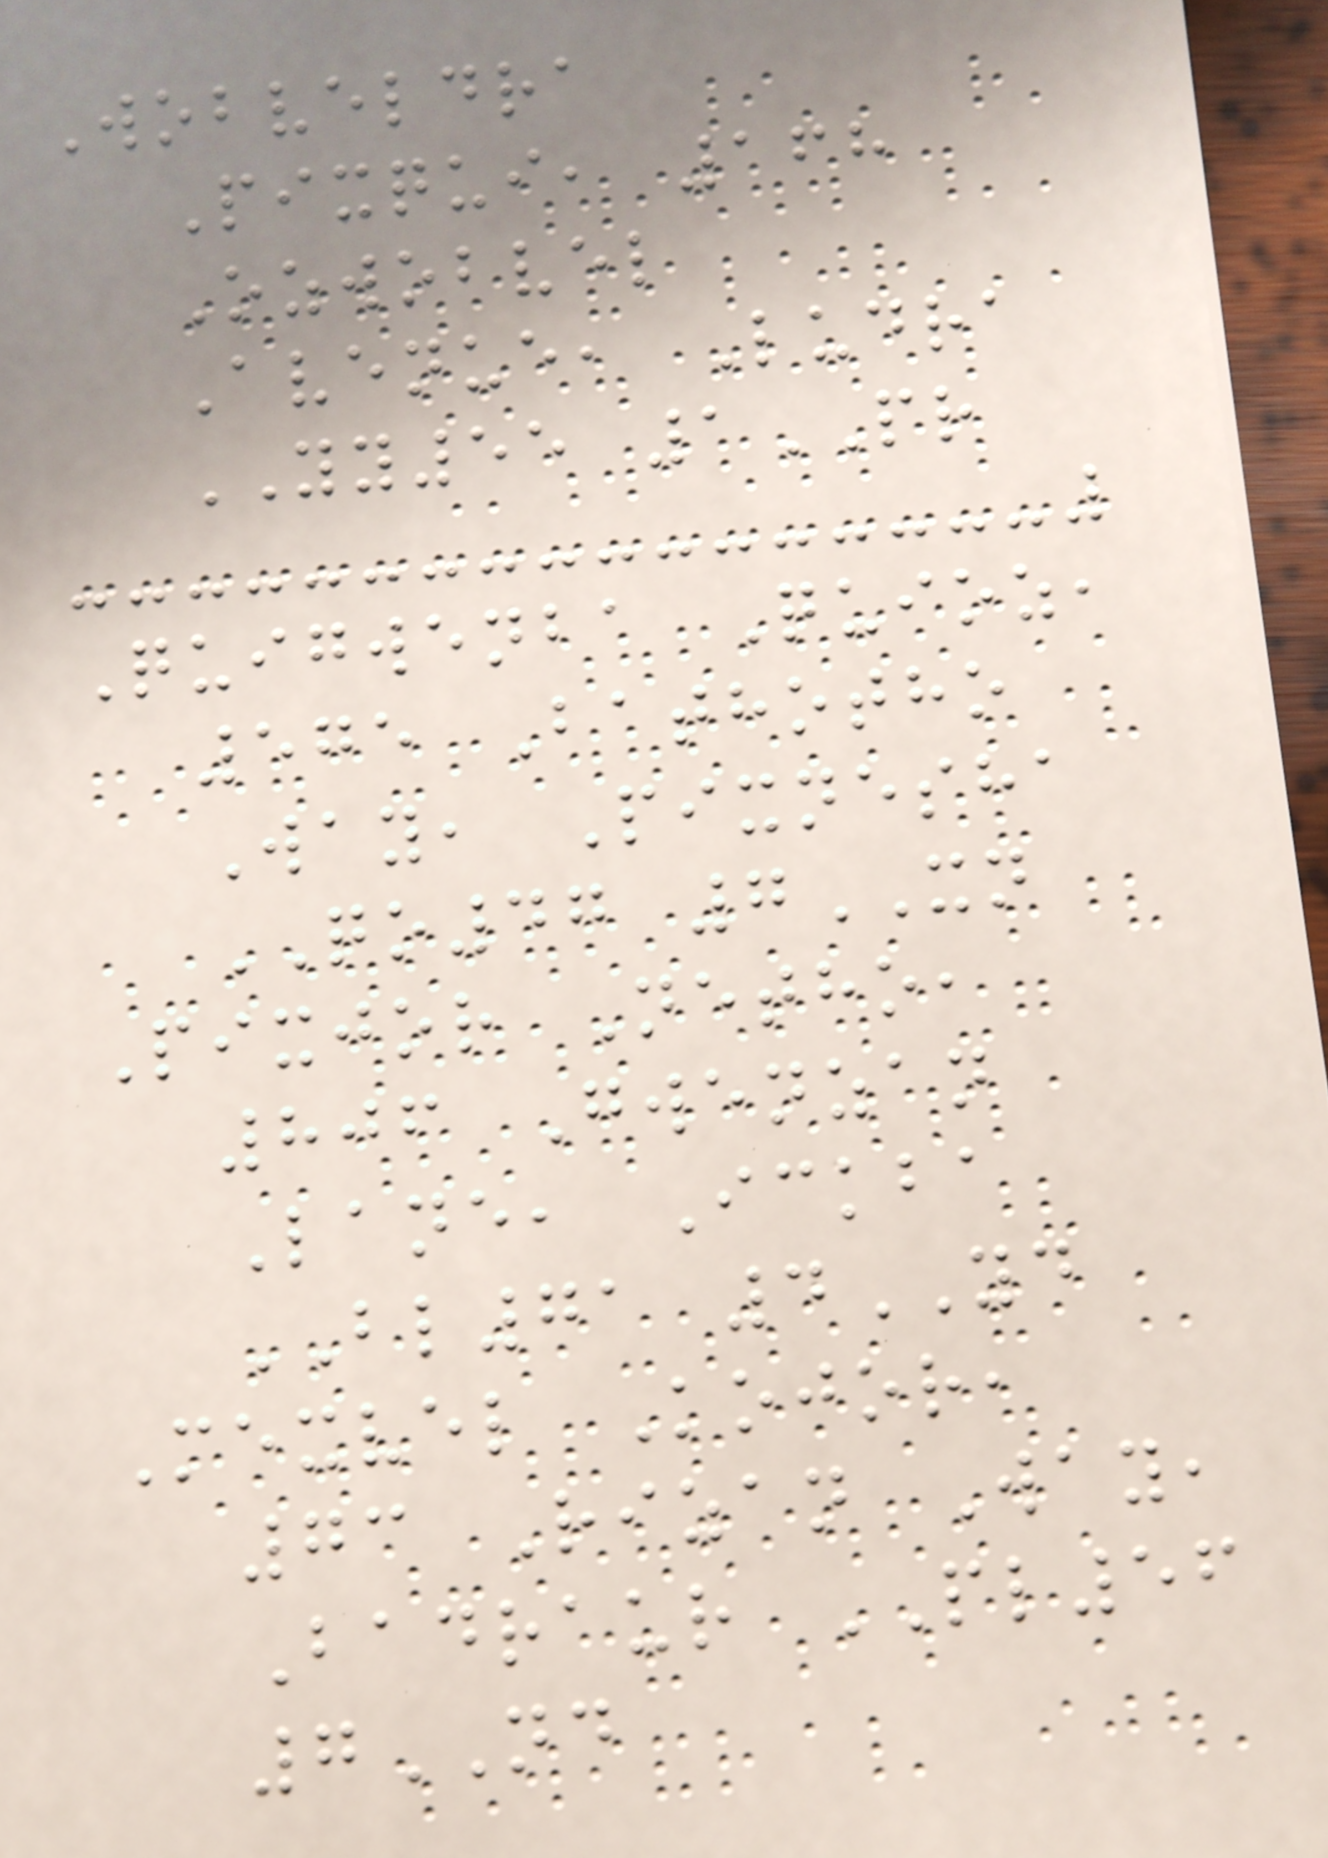Wobveldra
Pixqui, 168
Ozwobvel
Avenue, Ludra
YY55 1PR
Quigwenba Quioz,
575 Bathotho
Way, Pixnesha
QO47 7XN
Pixjor Netho,
806 Gwenzan
Lane, Ickba
BL71 4YD
Mexvel Kojor,
73 Rizan Way,
Badraur PL56
7ND
